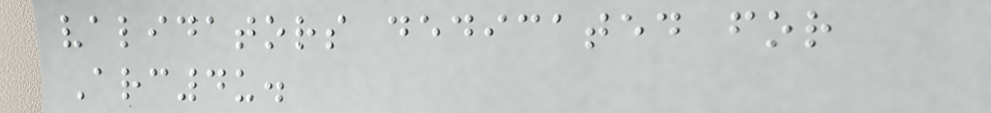validators dedicated for
Arc4u.
